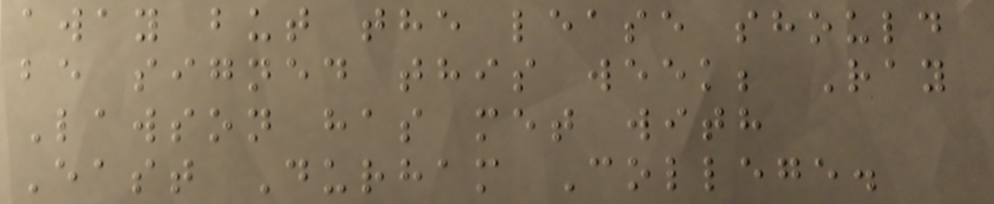away but the lease should
be signed this week; Ray
Lawson has met with
East Durham College.
